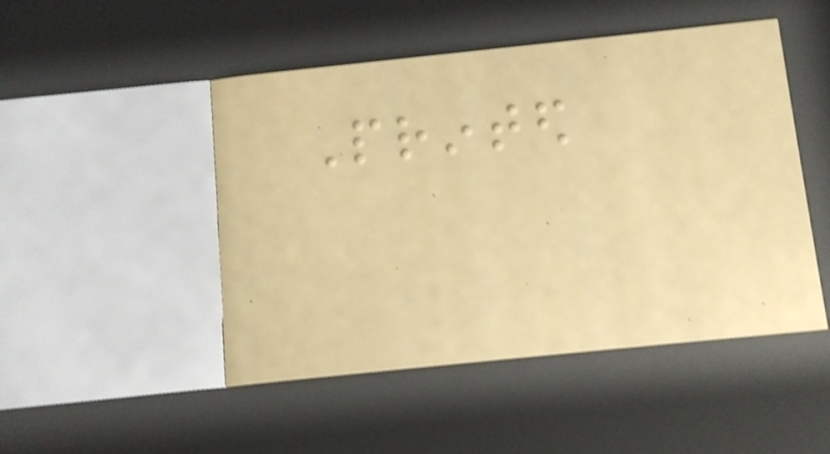Printed
